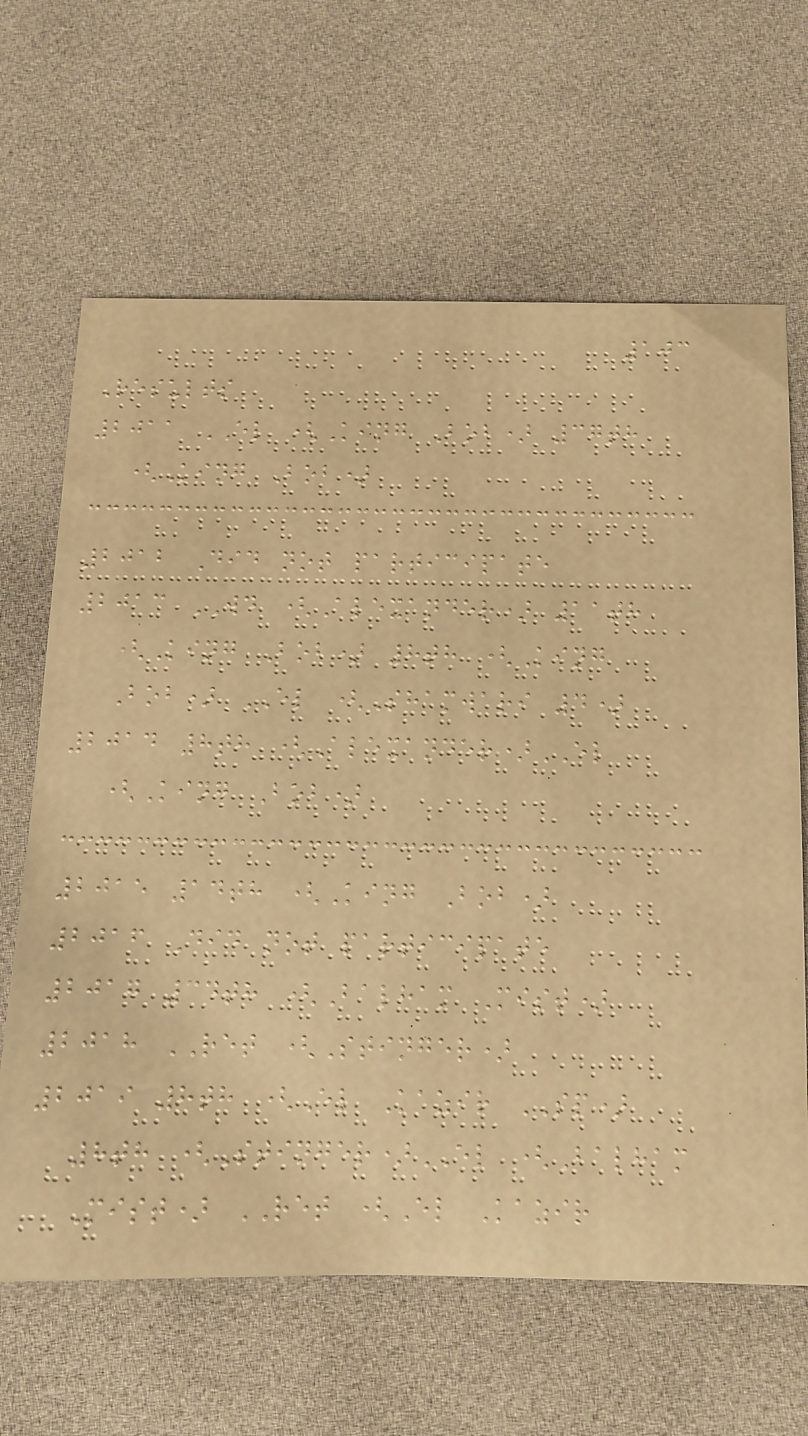103
Results
2011 EL (King Bob) 37th
(King Bob)
2012 Did not participate
2013 WD (Alexander) 11th
(King Bob) 8th (King
Bob) EL (Shamwari 4)
2014 8th (Alexander)EL
(King Bob)
2015 14th (King Bob)
2016 Did not participate
2017 34th (Balham Mist)
2018 RET (Stinger)
2019 8th (El Kazir SP)
8th (Stinger)EL (Balham
Mist) RET (El Kazir
